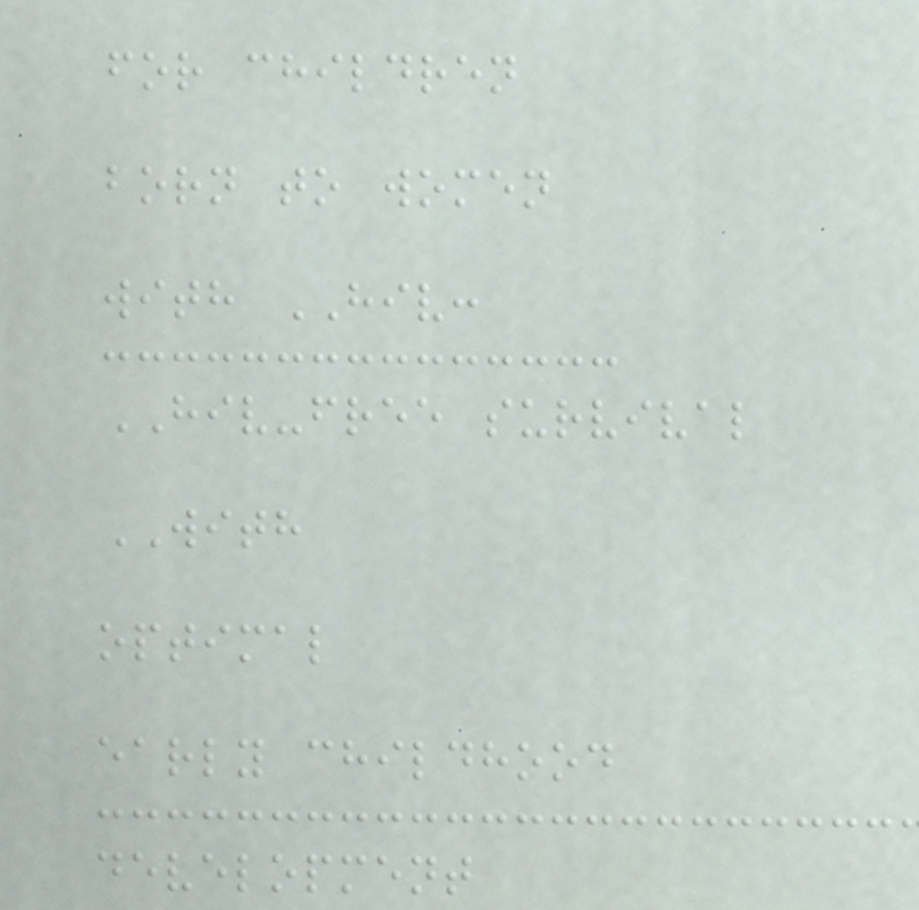for children
born to women
with HIV:
HIV-free survival
WITH
optimal
early childhood
development
